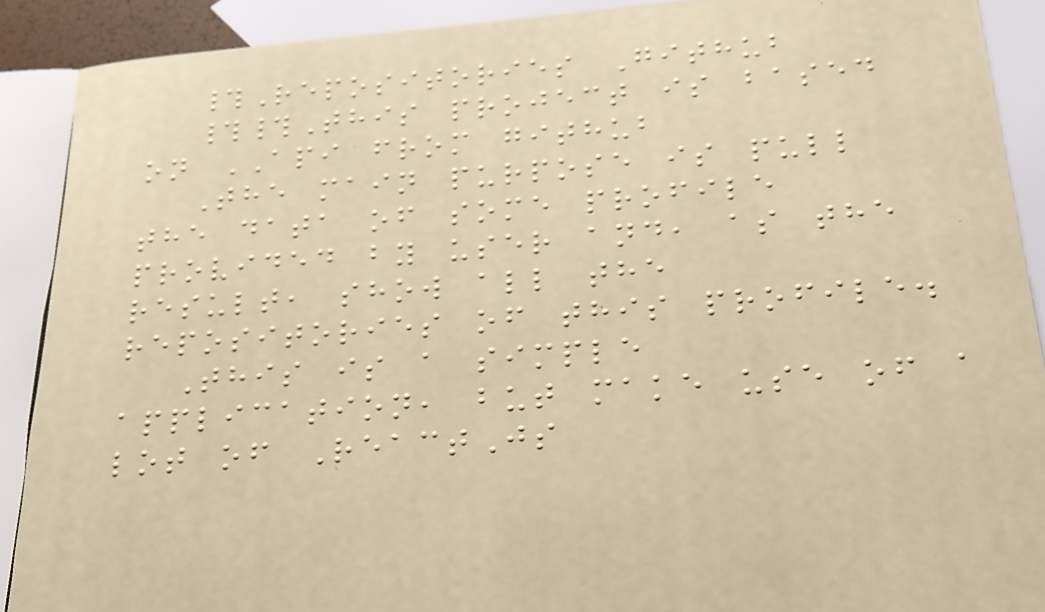#Repositories Github
##This project is based
on API from github
The main purpose is pull
the data of some profile
provided by user and, as the
result, show all the
repositories of this profile.
This is a simple
application, but make use of a
lot of ReactJs
